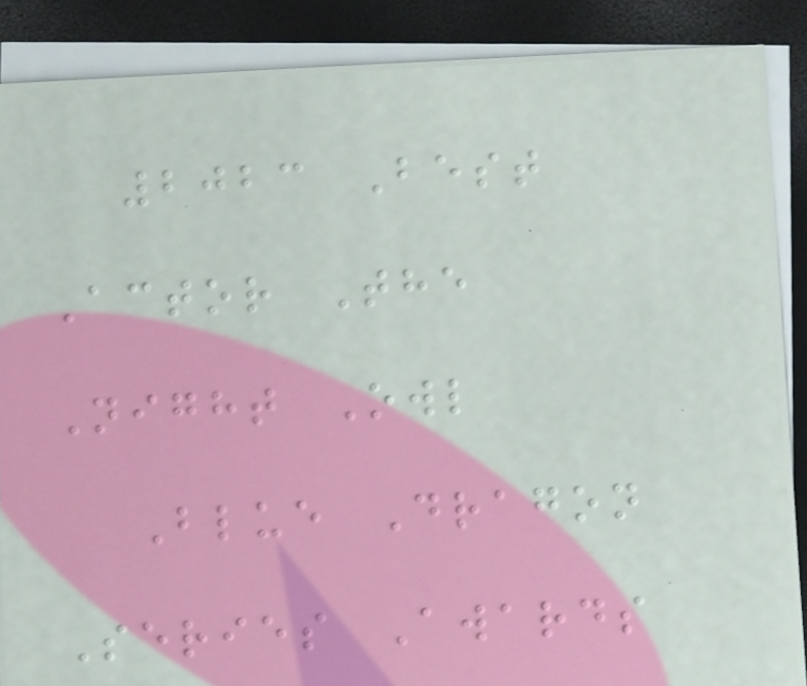2023 Best
Actor The
Night Owl
Blue Dragon
Series Awards
